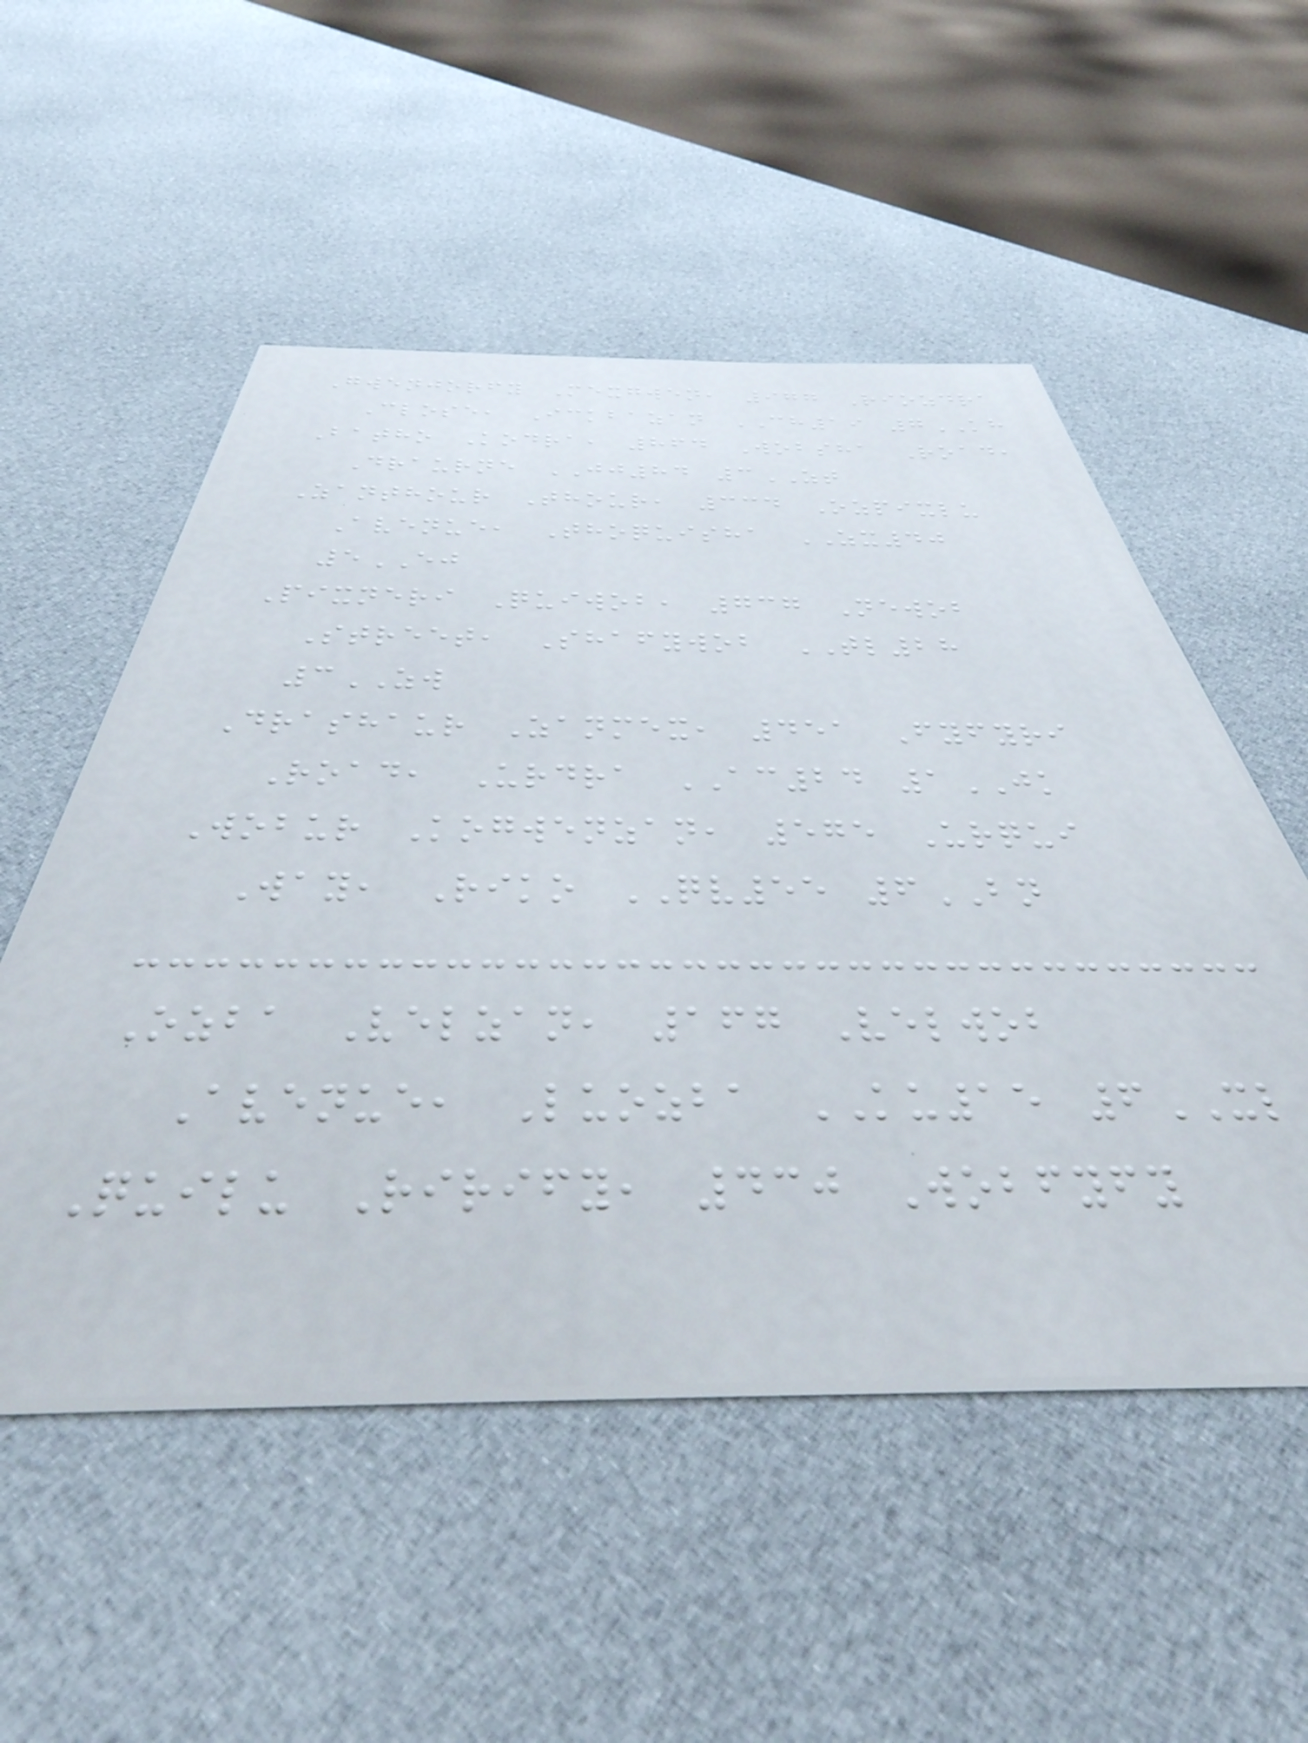Gwenjorfy Mexgwen, 977 Riozdra
Close, Ickbazan CH19 7KH
Batho Kodra, 864 Wobsha Road,
Draurne JJ84 3ZT
Zanthour Thour, 334 Ozpixlu
Avenue, Thoquisha ZX40
5EJ
Pixneri Quiwob, 737 Newob
Street, Shafywob TL28
3ZW
Drashaur Zanmex, 451 Fyfyri
Road, Urdra AC24 1JK
Wobur Kogwenzan, 575 Urqui
Way, Riko QV55 6BN
Ozba Velzan, 167 Velwob
Avenue, Luozba KU15 6XL
Quilu Rirify, 430 Wobfyfy
